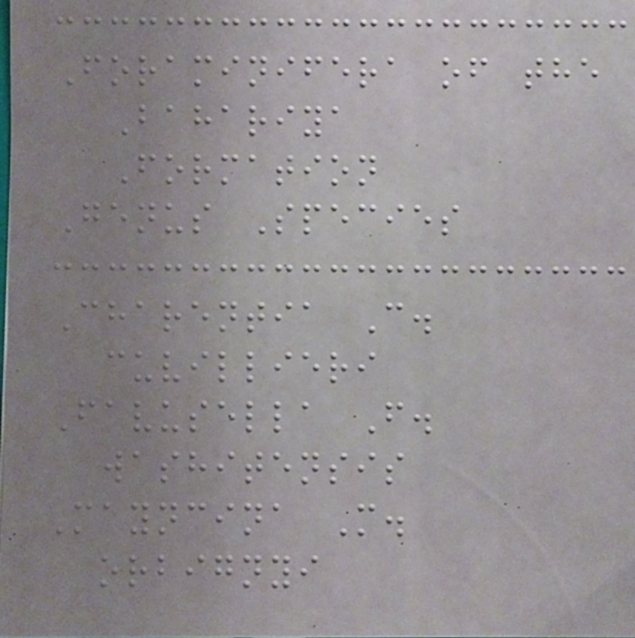Foraminifera of the
Bahariya
Formation
Genus Species
Charentia C.
cuvillieri
Favusella F.
washitensis
Mayncina M.
orbignyi
